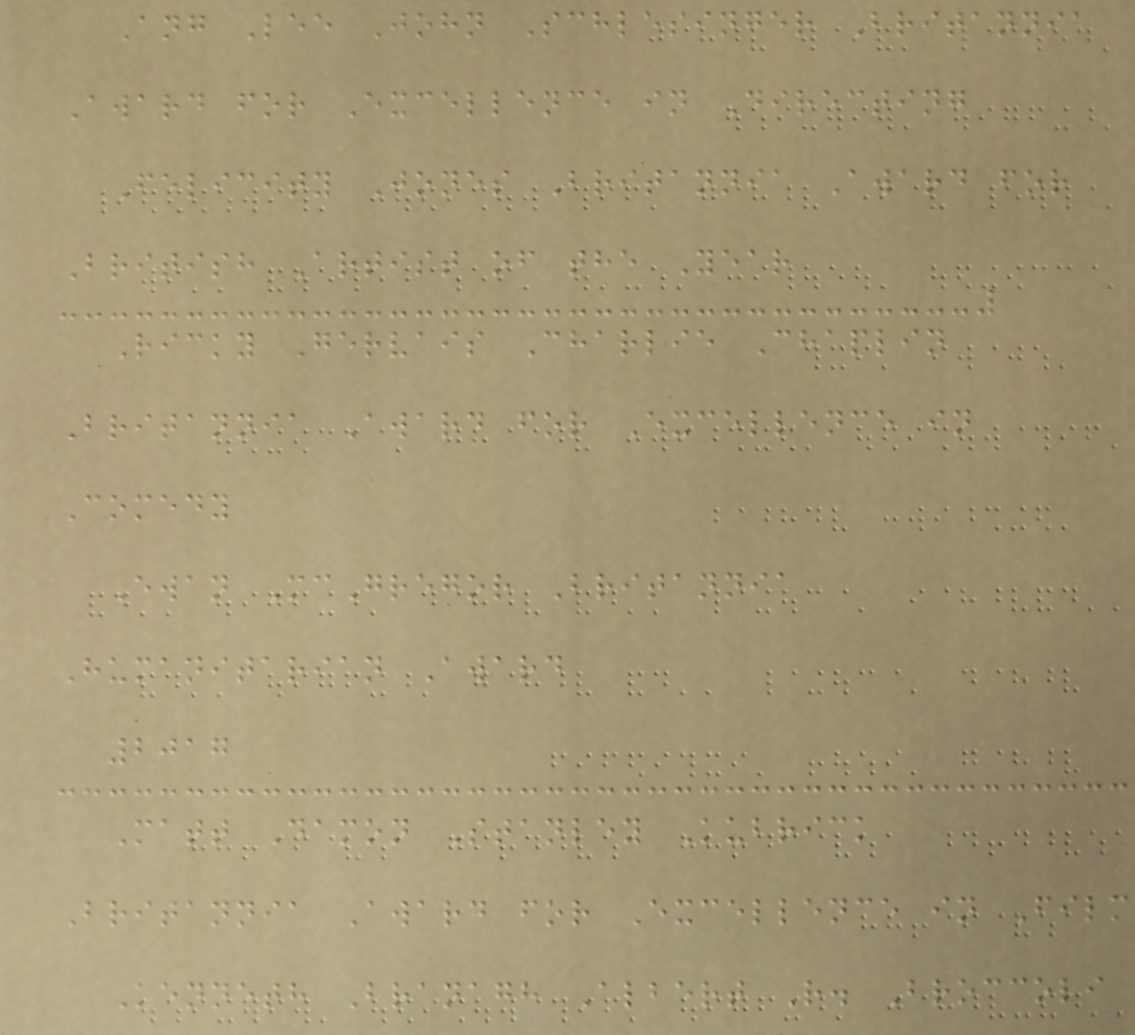Ang Lee John Schlesinger Britannia
Award for Excellence in Directing
Felicity Jones Britannia Award for
British Artist of the Year
Ricky Gervais Charlie Chaplin
Britannia Award for Excellence in
Comedy
Ewan McGregor Britannia
Humanitarian Award
2017
Matt Damon Stanley Kubrick
Britannia Award for Excellence in Film
Kenneth Branagh Albert R. Broccoli
